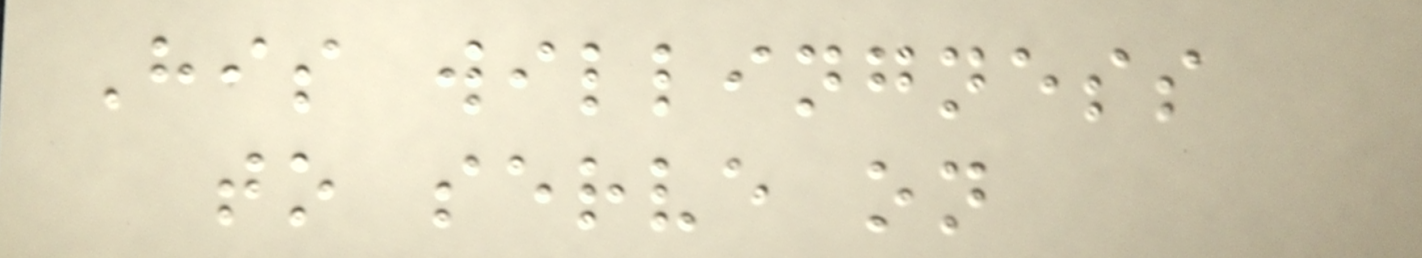His willingness
to serve on
